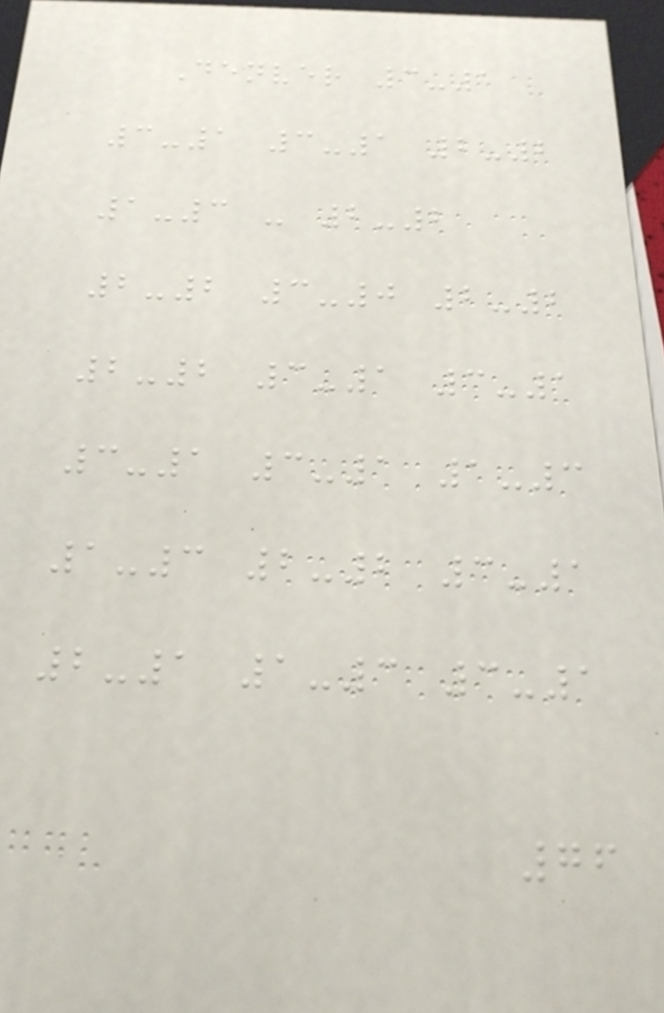Denver 3-1
3-1 3-1 2-2
1-3 - 2-2
2-2 3-0 2-2
2-2 3-1 3-1
3-1 3-1 1-3
1-3 2-2 3-1
2-1 1-3 3-1
76
